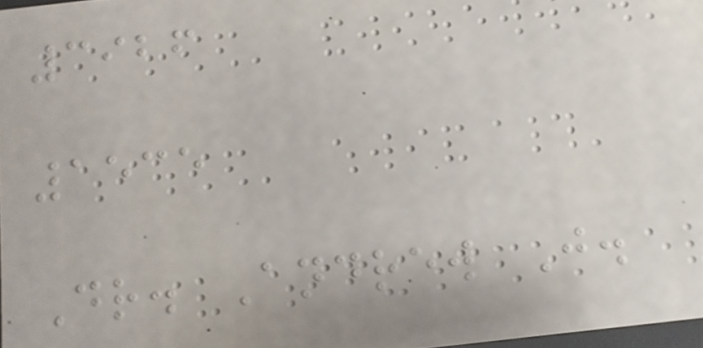3926
1535
Dr. Andrew J.
